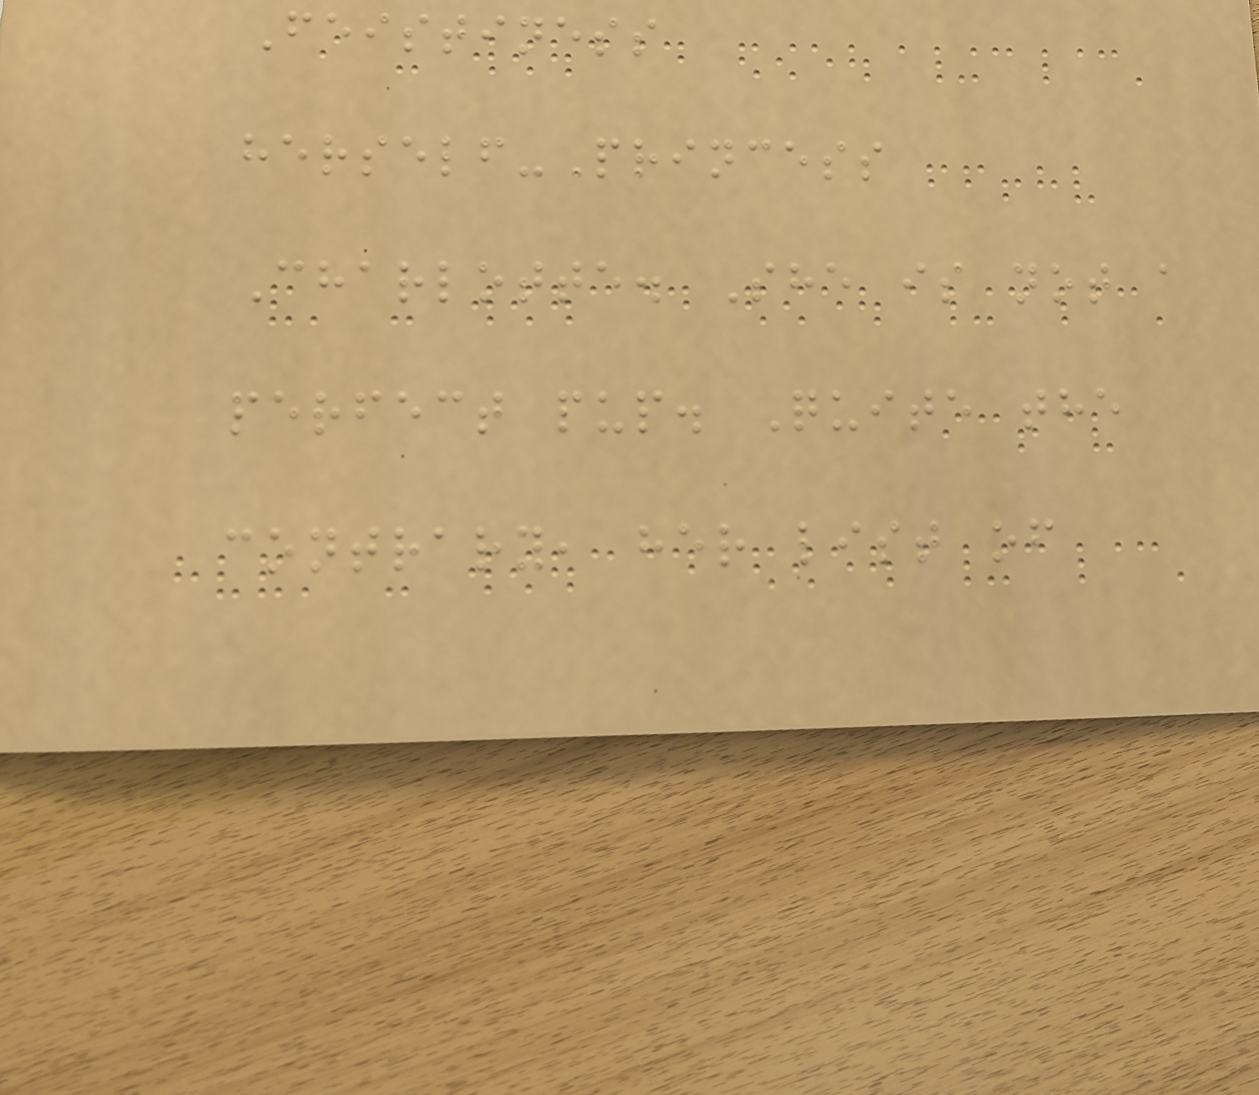Feistiness
herself-Princess
Charlotte. She is not a
perfect pup. Quite the
contrary, her list of
